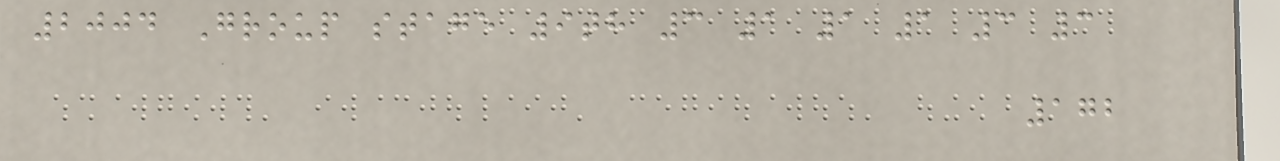2004 Group stage 9th 3 1 1 1 3 3
172
